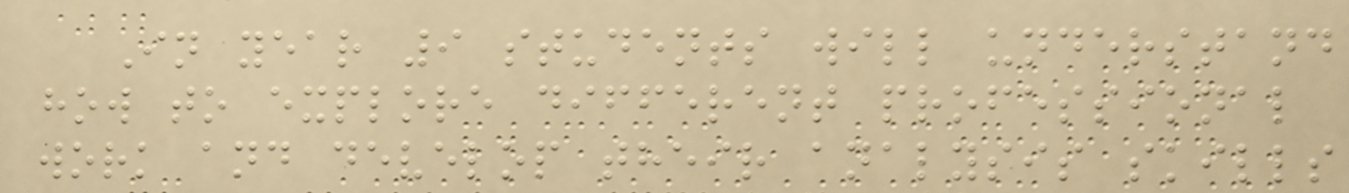In year 9 students will understand
how to explore different professional
work and develop their analysis skills
